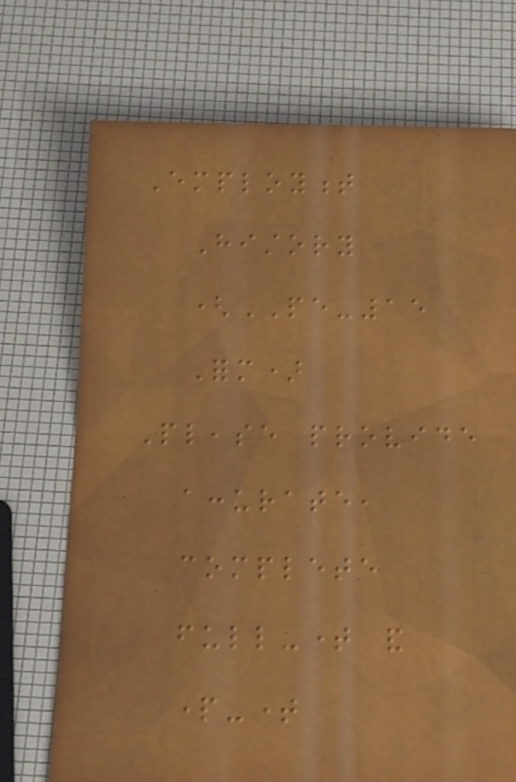Employment
History
(PE-15
Form)
Please provide
accurate,
complete
full-time and
part-time
